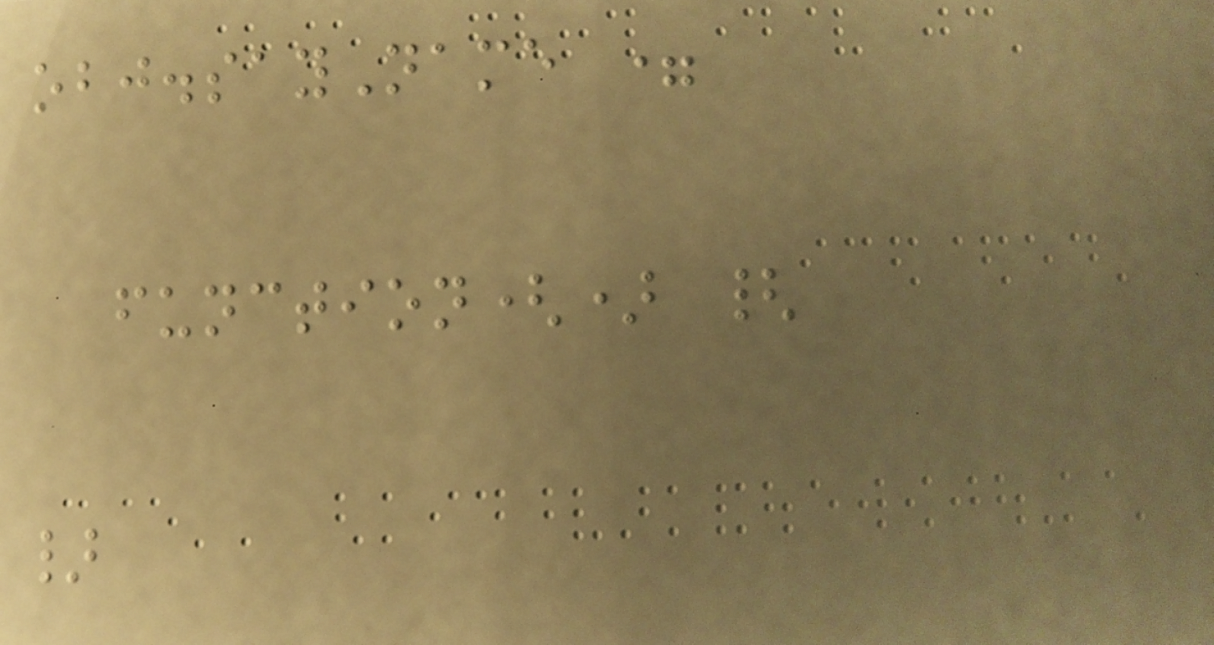obj.sayName =
function() {
}
